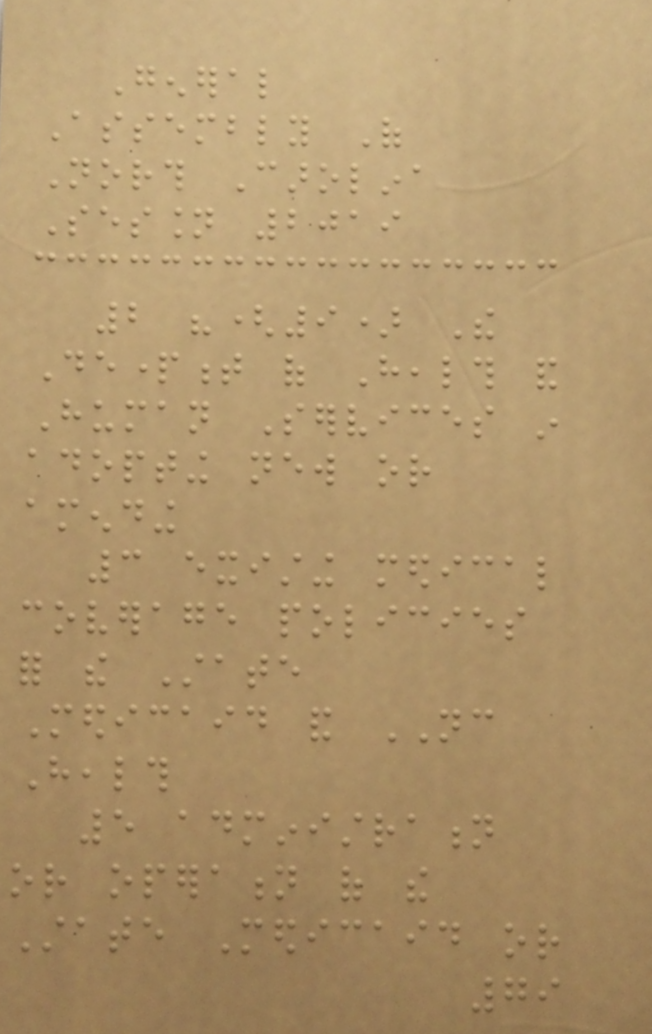General
Assembly Of
North Carolina
Session 2019
2 "(9) The
Department of Health and
Human Services in
adopting new or
amending
3 existing medical
coverage policies
for the State
Medicaid and NC
Health
5 administration
or operation of the
State Medicaid or
79
